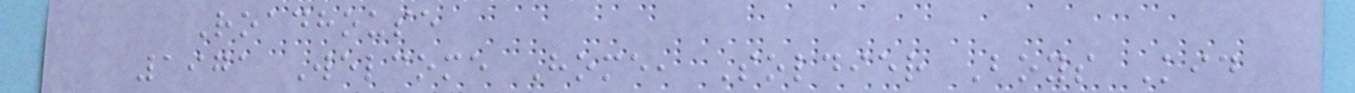Roadhouse
1971 Welcome Home, Soldier Boys Kid
